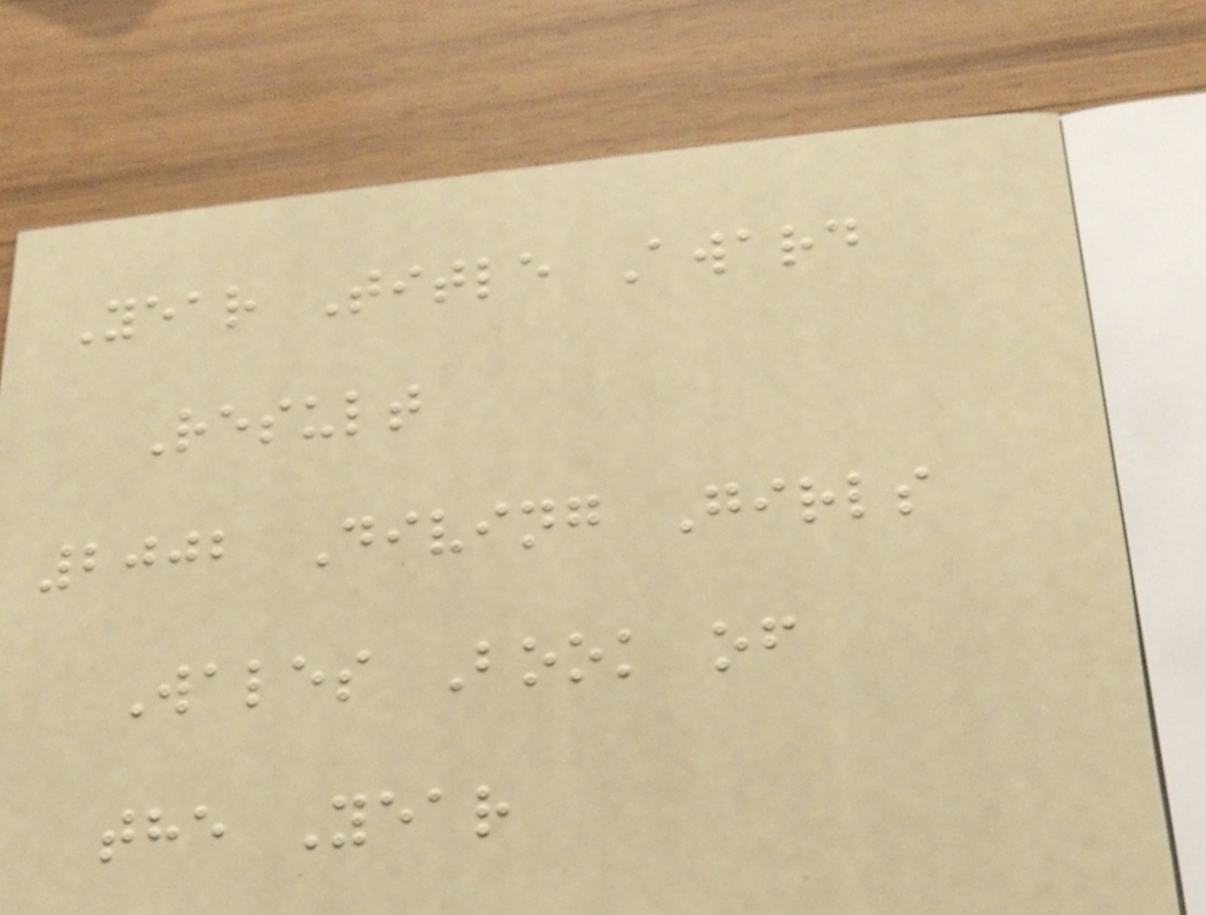Year Title Award
Result
2002 Diving Girls
Wales Book of
the Year
